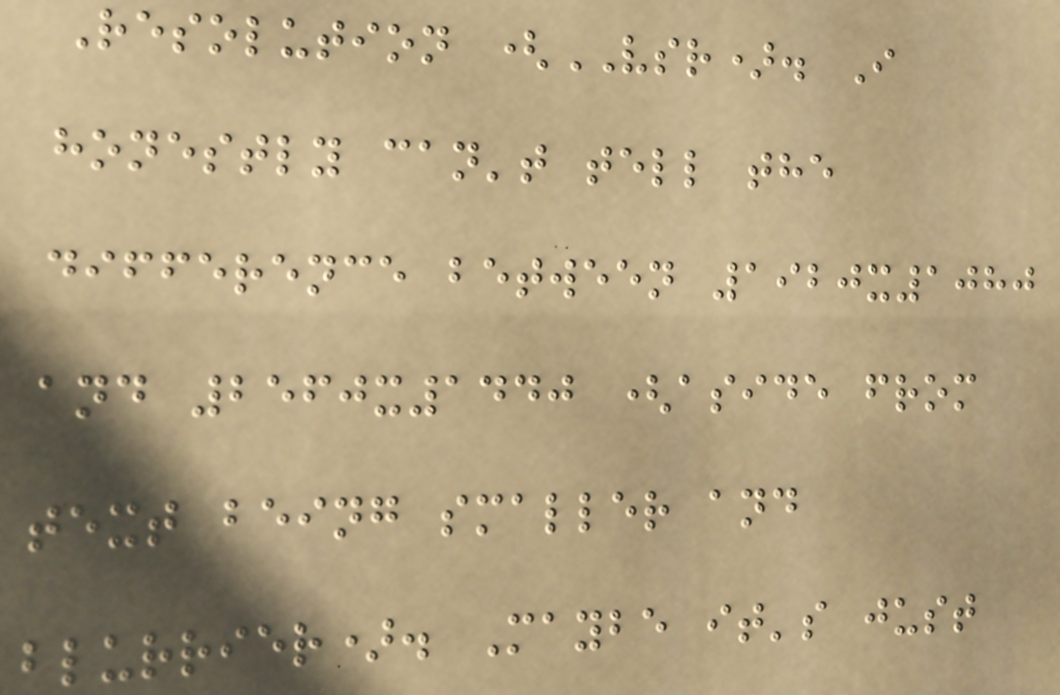Resolution (VSR). I
honestly can't tell the
difference between 1920x1080
and 2560x1440 (aside from
text being smaller and
blurrier). Maybe it's just
